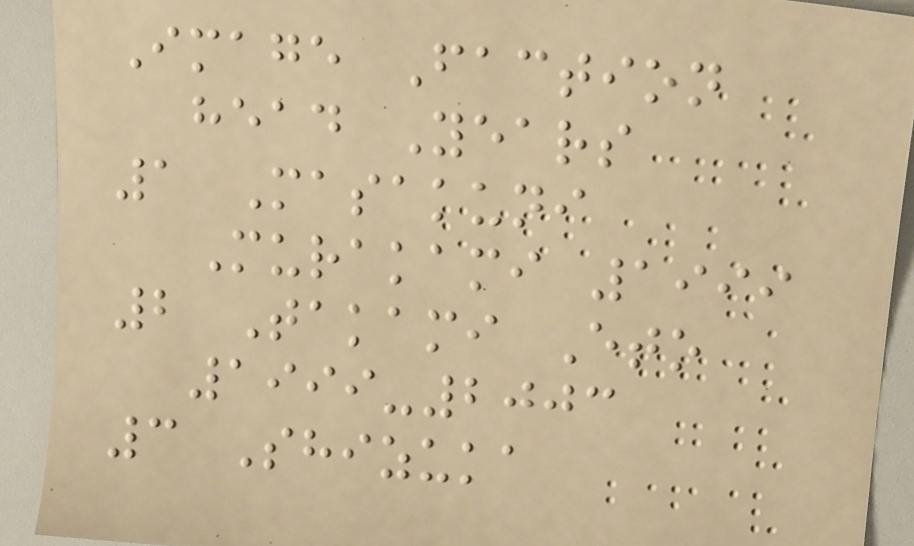Image Faction
head Years
1 Masakuni
Murakami 1999
2 Takami Eto
1999-2003
3 Shizuka
